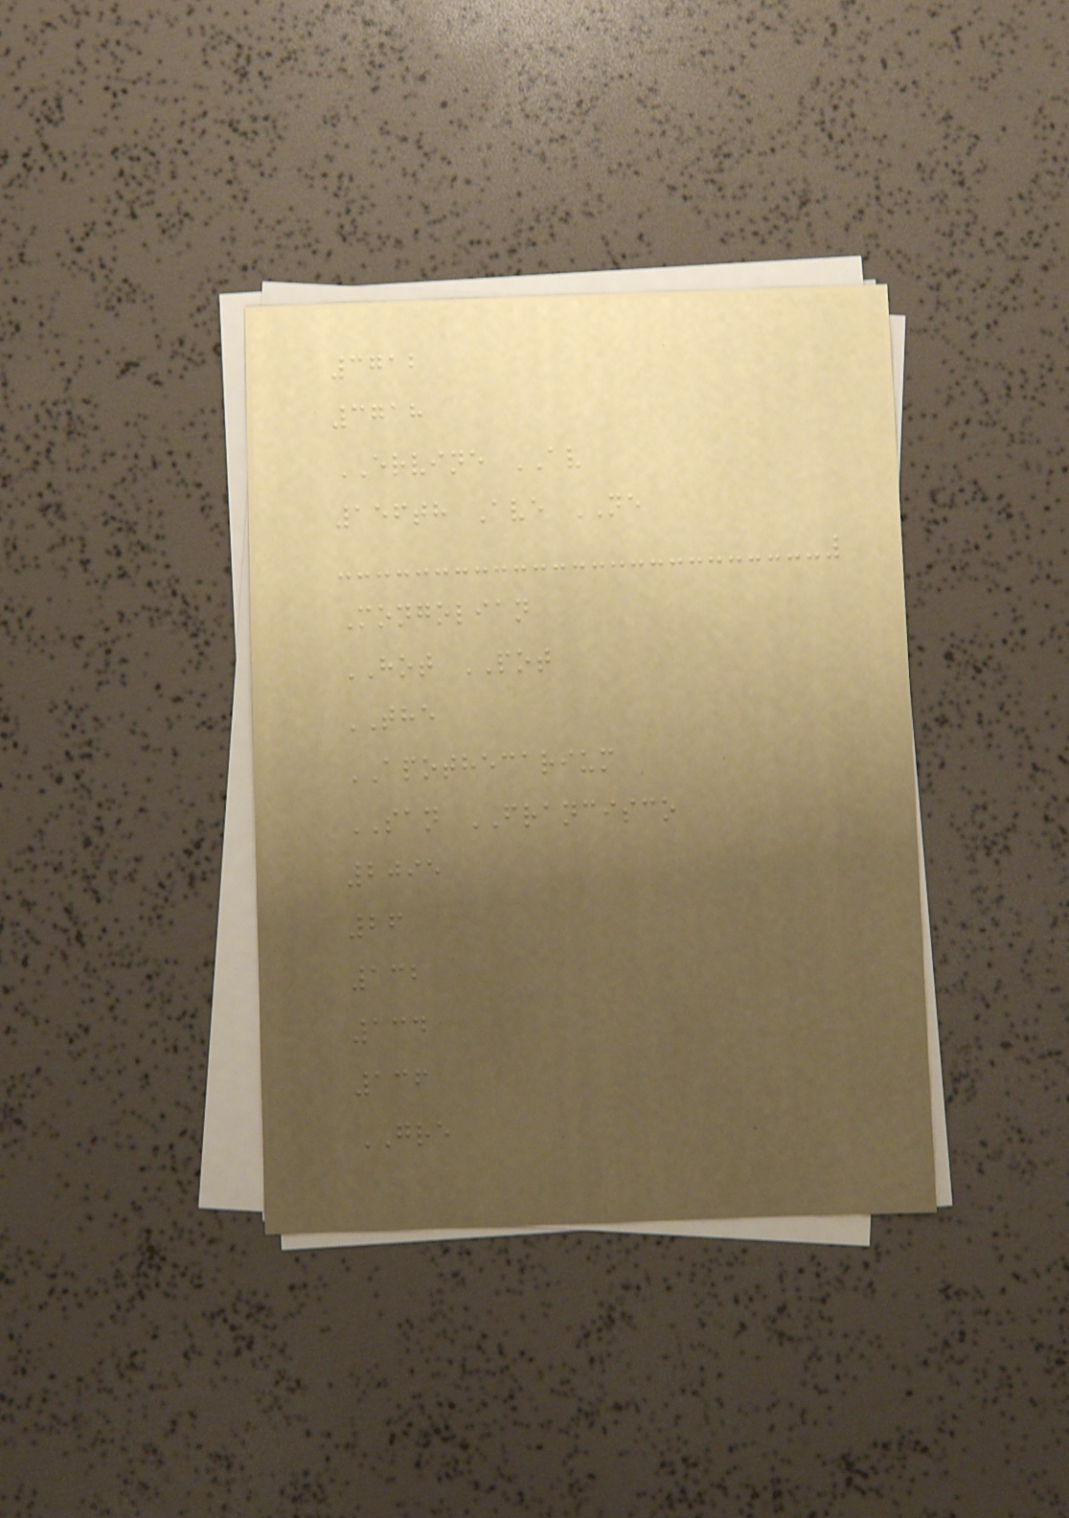3712
3718
ERVINE AV
156th Ave NE
Mongolian
HOT POT
THE
APOTHECARIUM
SAN FRANCISCO
2095
26
132
134
136
GRE
